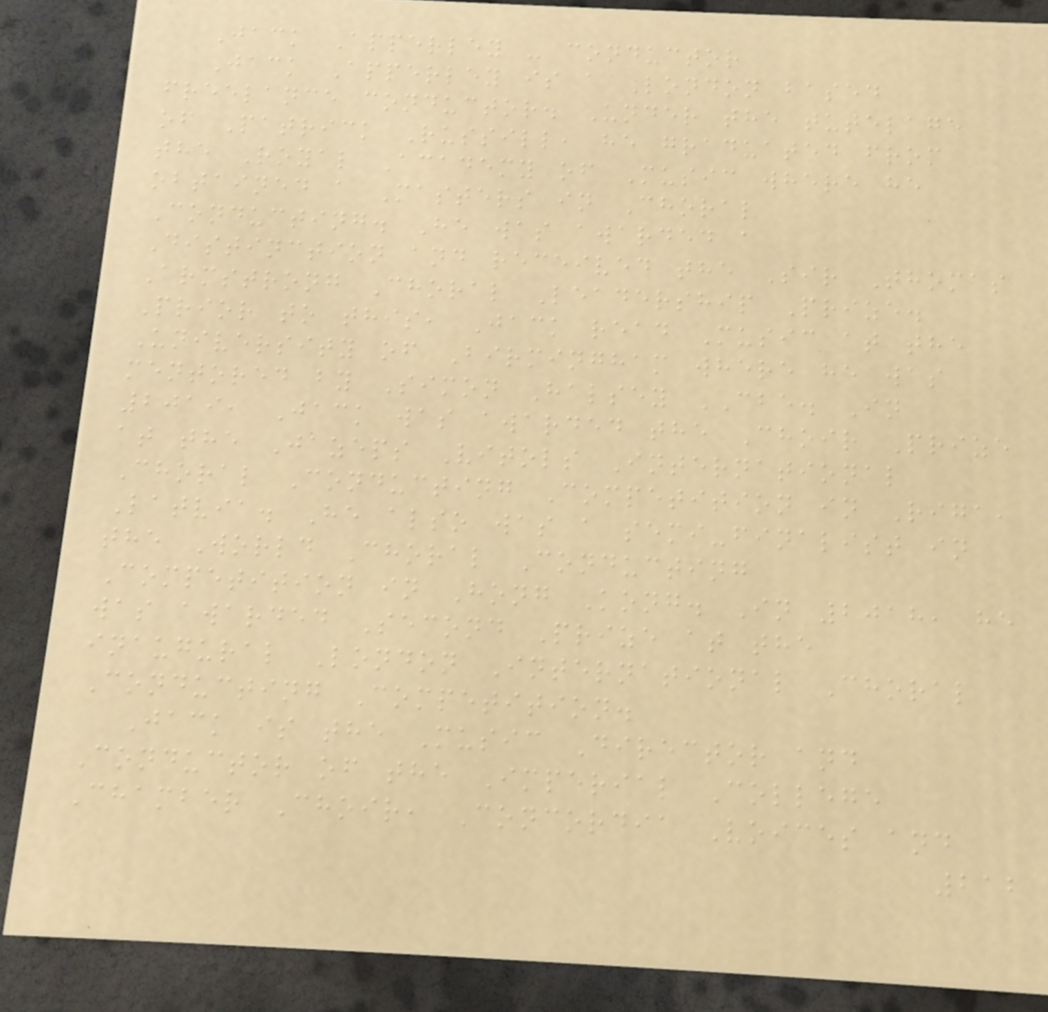Jack Apperley - conductor
Jack Apperley is a London based
freelance conductor. Under the tutelage
of Patrick Russill, he graduated from
the Royal Academy of Music where he
obtained a Masters in Choral
Conducting. He was awarded a
Distinction and received the Sir Thomas
Armstrong Choral Leadership Prize.
Prior to this, Jack read Music at the
University of Birmingham where he was
mentored by Simon Halsey CBE. In
2019, Jack was awarded the Choir Prize
at the Jazeps Vitols International
Choral Conducting Competition in Riga,
Latvia. He also was a semi-finalist in
the World Choral Conducting
Competition in Hong Kong. In 2018, he
was awarded Second Prize at the
inaugural London International Choral
Conducting Competition.
Jack is the Music Director and
Conductor of the Imperial College
Chamber Choir, Concordia Voices and
212
